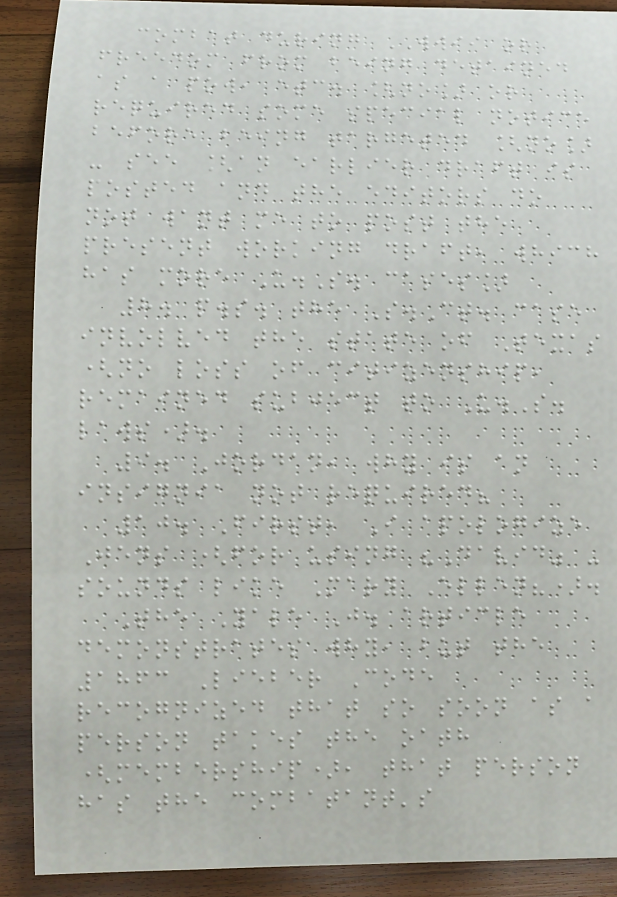combat during WWII or
freedom from being detained
as a pow, etc. [no] or
required some special notice
before being targeted [no]
- see [an earlier draft is
posted and the editors do
not want me to post the
present working draft, which
has more U.S. cases]
8. p.s. the S.Ct. case
involved the state of Texas
(no loss of citizenship,
remained subject to U.S.
laws).
9. Jordan, why is an
insignia not required?
10. First, I apologize
Jens (for using "David" -
sounds like Mary Ellen?).
The Yale J. article
demonstrates why, but the
1863 Lieber Code
recognized that so soon as a
person takes the oath
(membership), that person
has the combatant's
